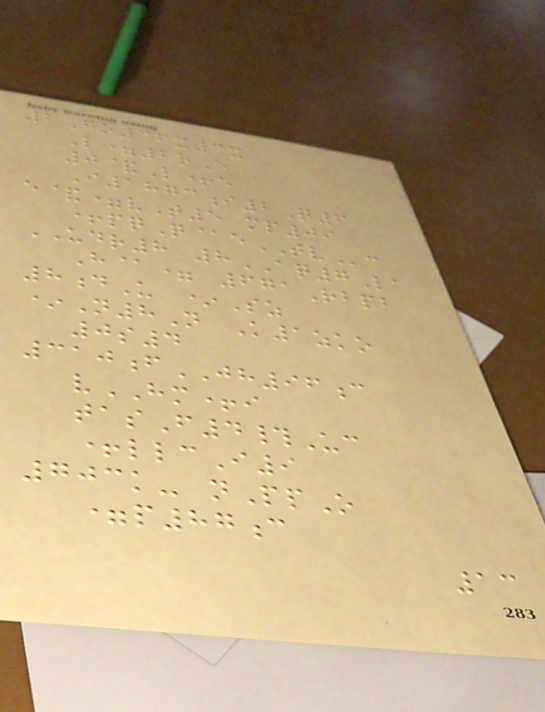2Go36x3x
L=2rE
0&L+e
I1873i2Q6
e&=vT5 mp09
+pqQ@eTVc
UDR8 8AQ7La
H@= 671Rbpb
8dU *Sz
*N8N K1zko
0s4
310fJH96c
vHM+i
tasF4#Uc
+llcI9
703k- nPpO
=p87c
13
